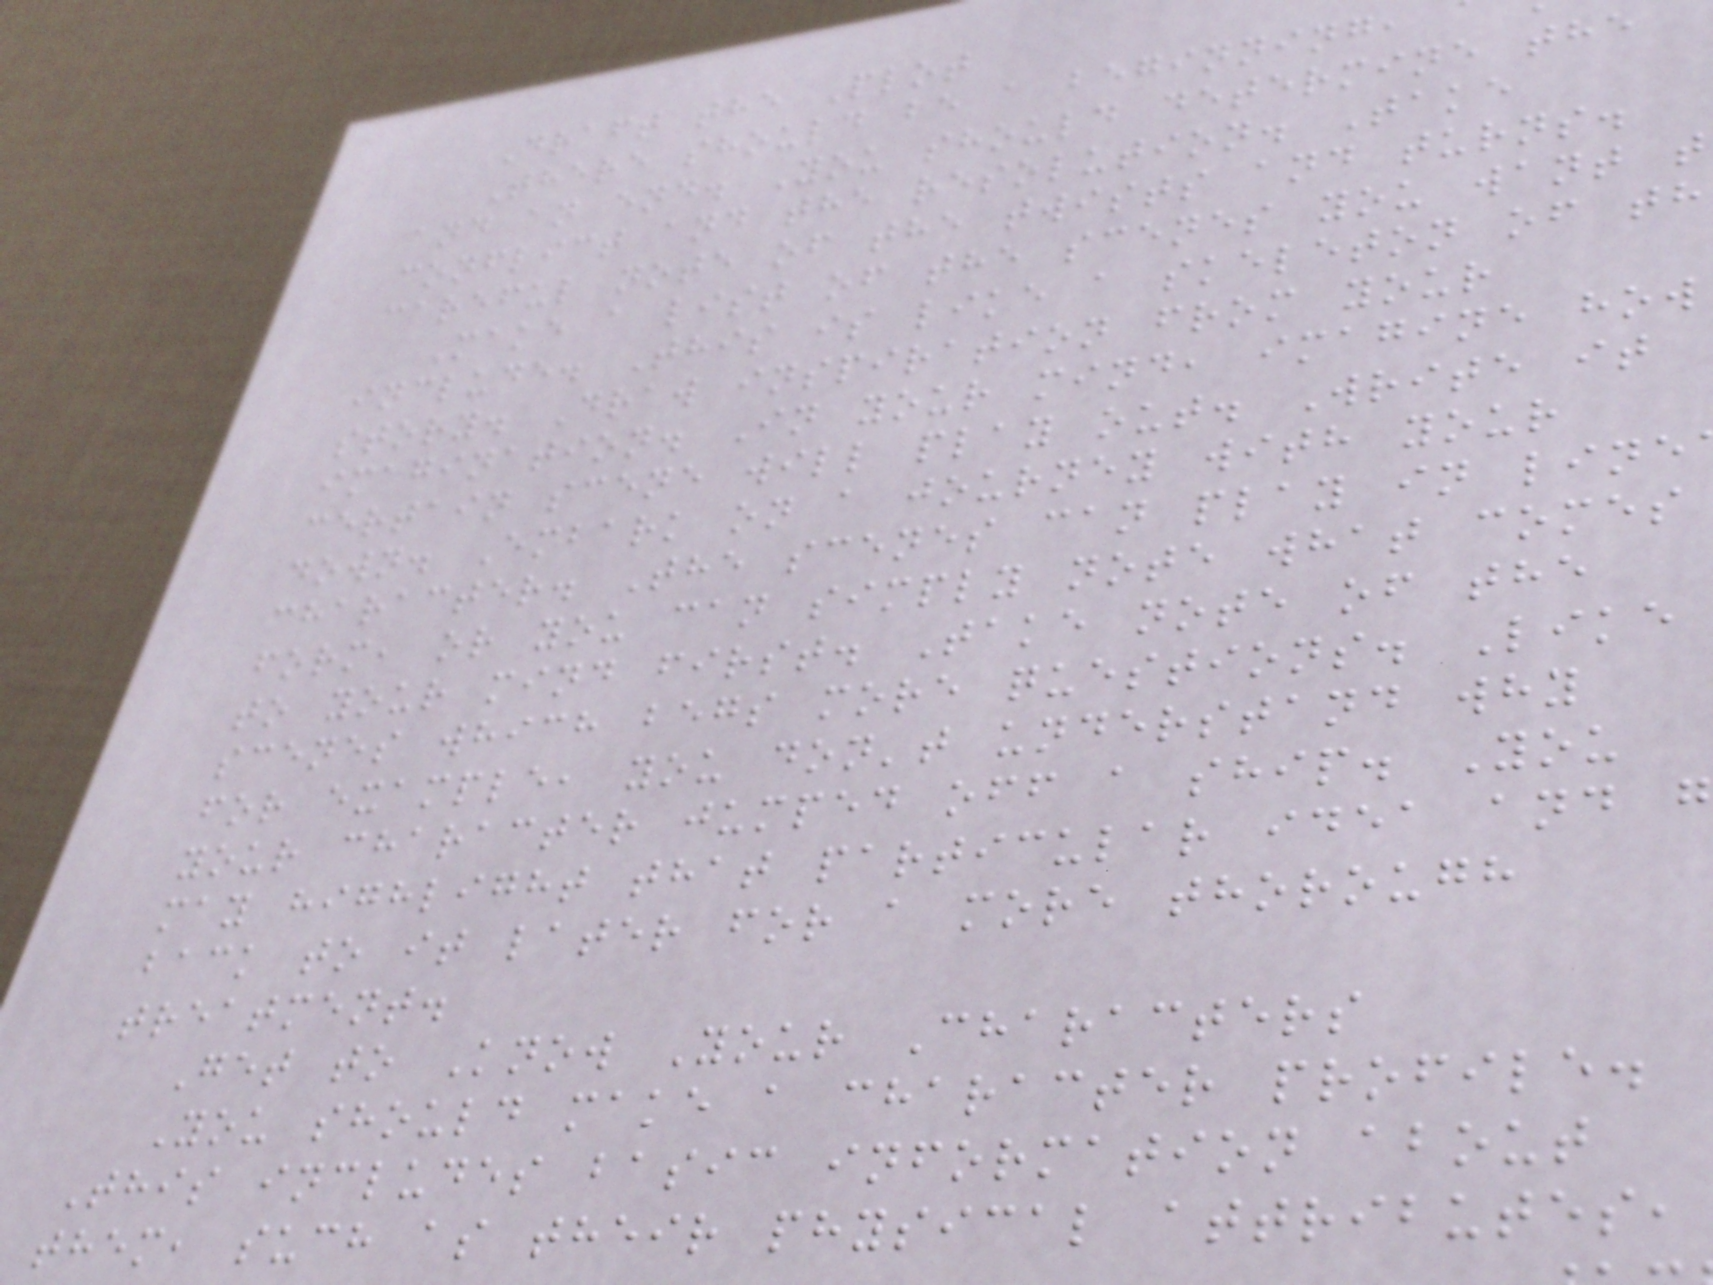Draft the Plot
There should be a beginning,
and an end. You should determine the
conflict and the resolution. Take
careful note of the twists and turns.
Make a list of the scenes you want t
include. This is like a skeleton of th
story. Draw inspiration from your
imagination. In your mind, imagine how
certain scene will play out. Write it
down. Embark on a journey with your
character. The scenes can play in line
form, or you can simply note what comes
to your mind first. Take note of the
scenes which begs more questions. Like
for example, you don't understand why
your character jumped off a ship. You
may highlight that particular idea and g
back to it later for a more thorough
treatment.
Get to Know Your Characters
You should make a character profile.
This includes basic information about
them, such as their physical attributes,
